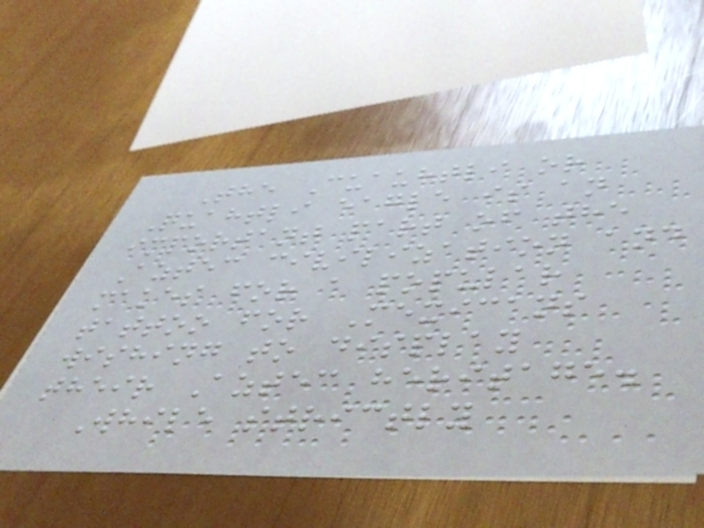The Cuauhtli or
Quahtli eagle is an
important part of the
Aztec civilization and
makes for a popular
tattoo for Mexicans
wishing to display
their Aztec heritage.
While strictly
